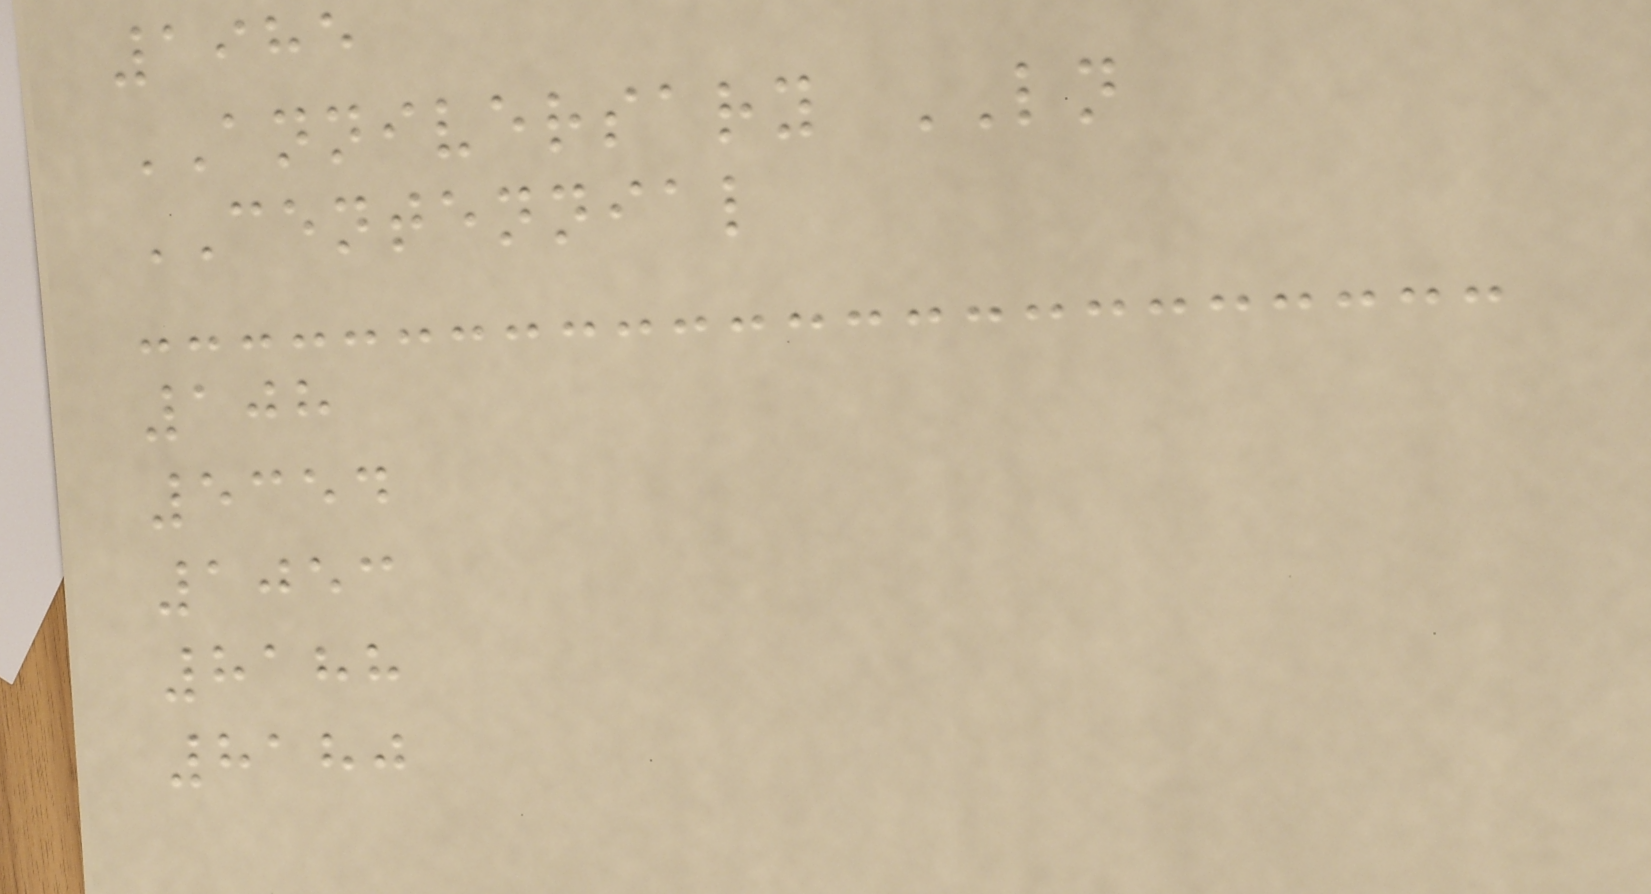1985
ANNIVERSARY LN
CENTENNIAL
108
5354
1053
8188
8180
